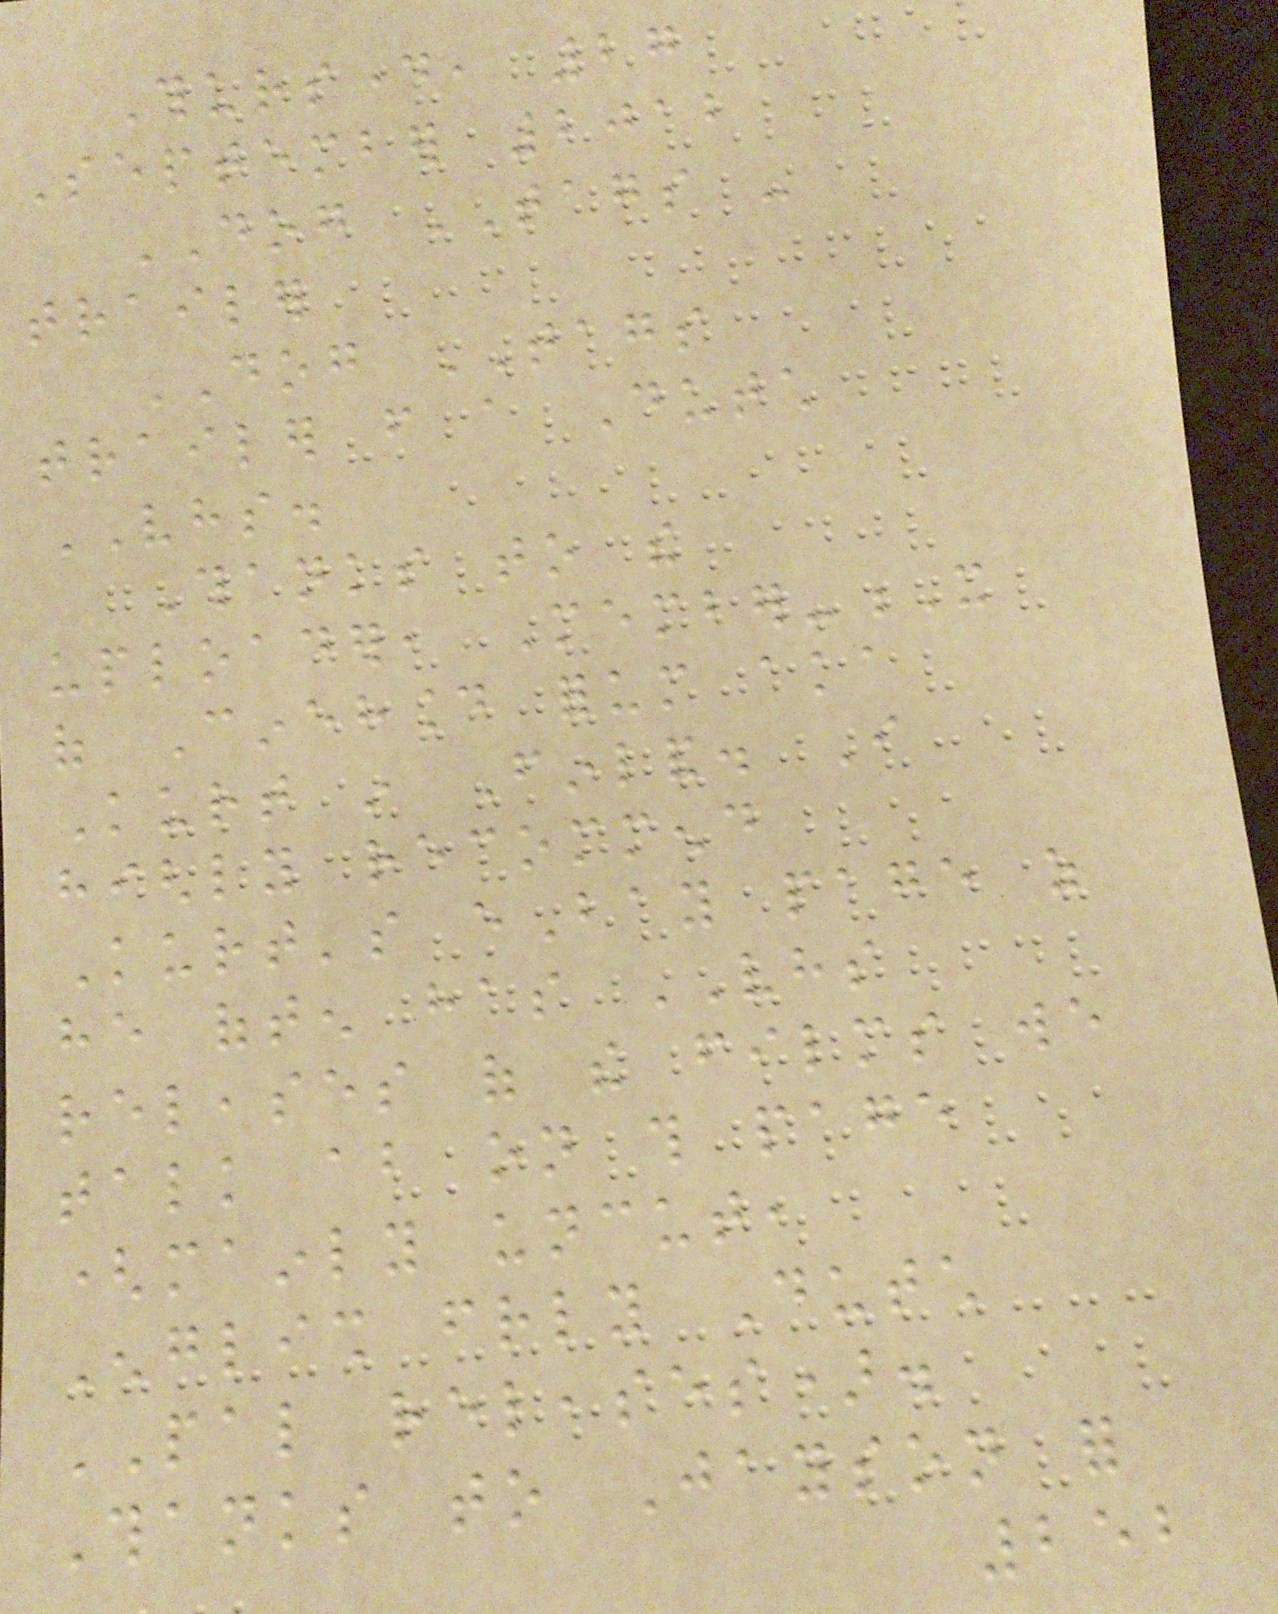Thursday, 27
September 2012
DOG TAGS -
trailer
DOG TAGS
trailer from a Dutch
VHS.
Thanks to the
uploader, Member-X
of Cinehound forum aka
Kurt in Finland. I
highly recommend
Kurt's eBay page as
he often has VHS
releases of the films we
talk about on this page
(mainly uncut,
English friendly Dutch
PAL releases).
Thanks to Jayson for
252
